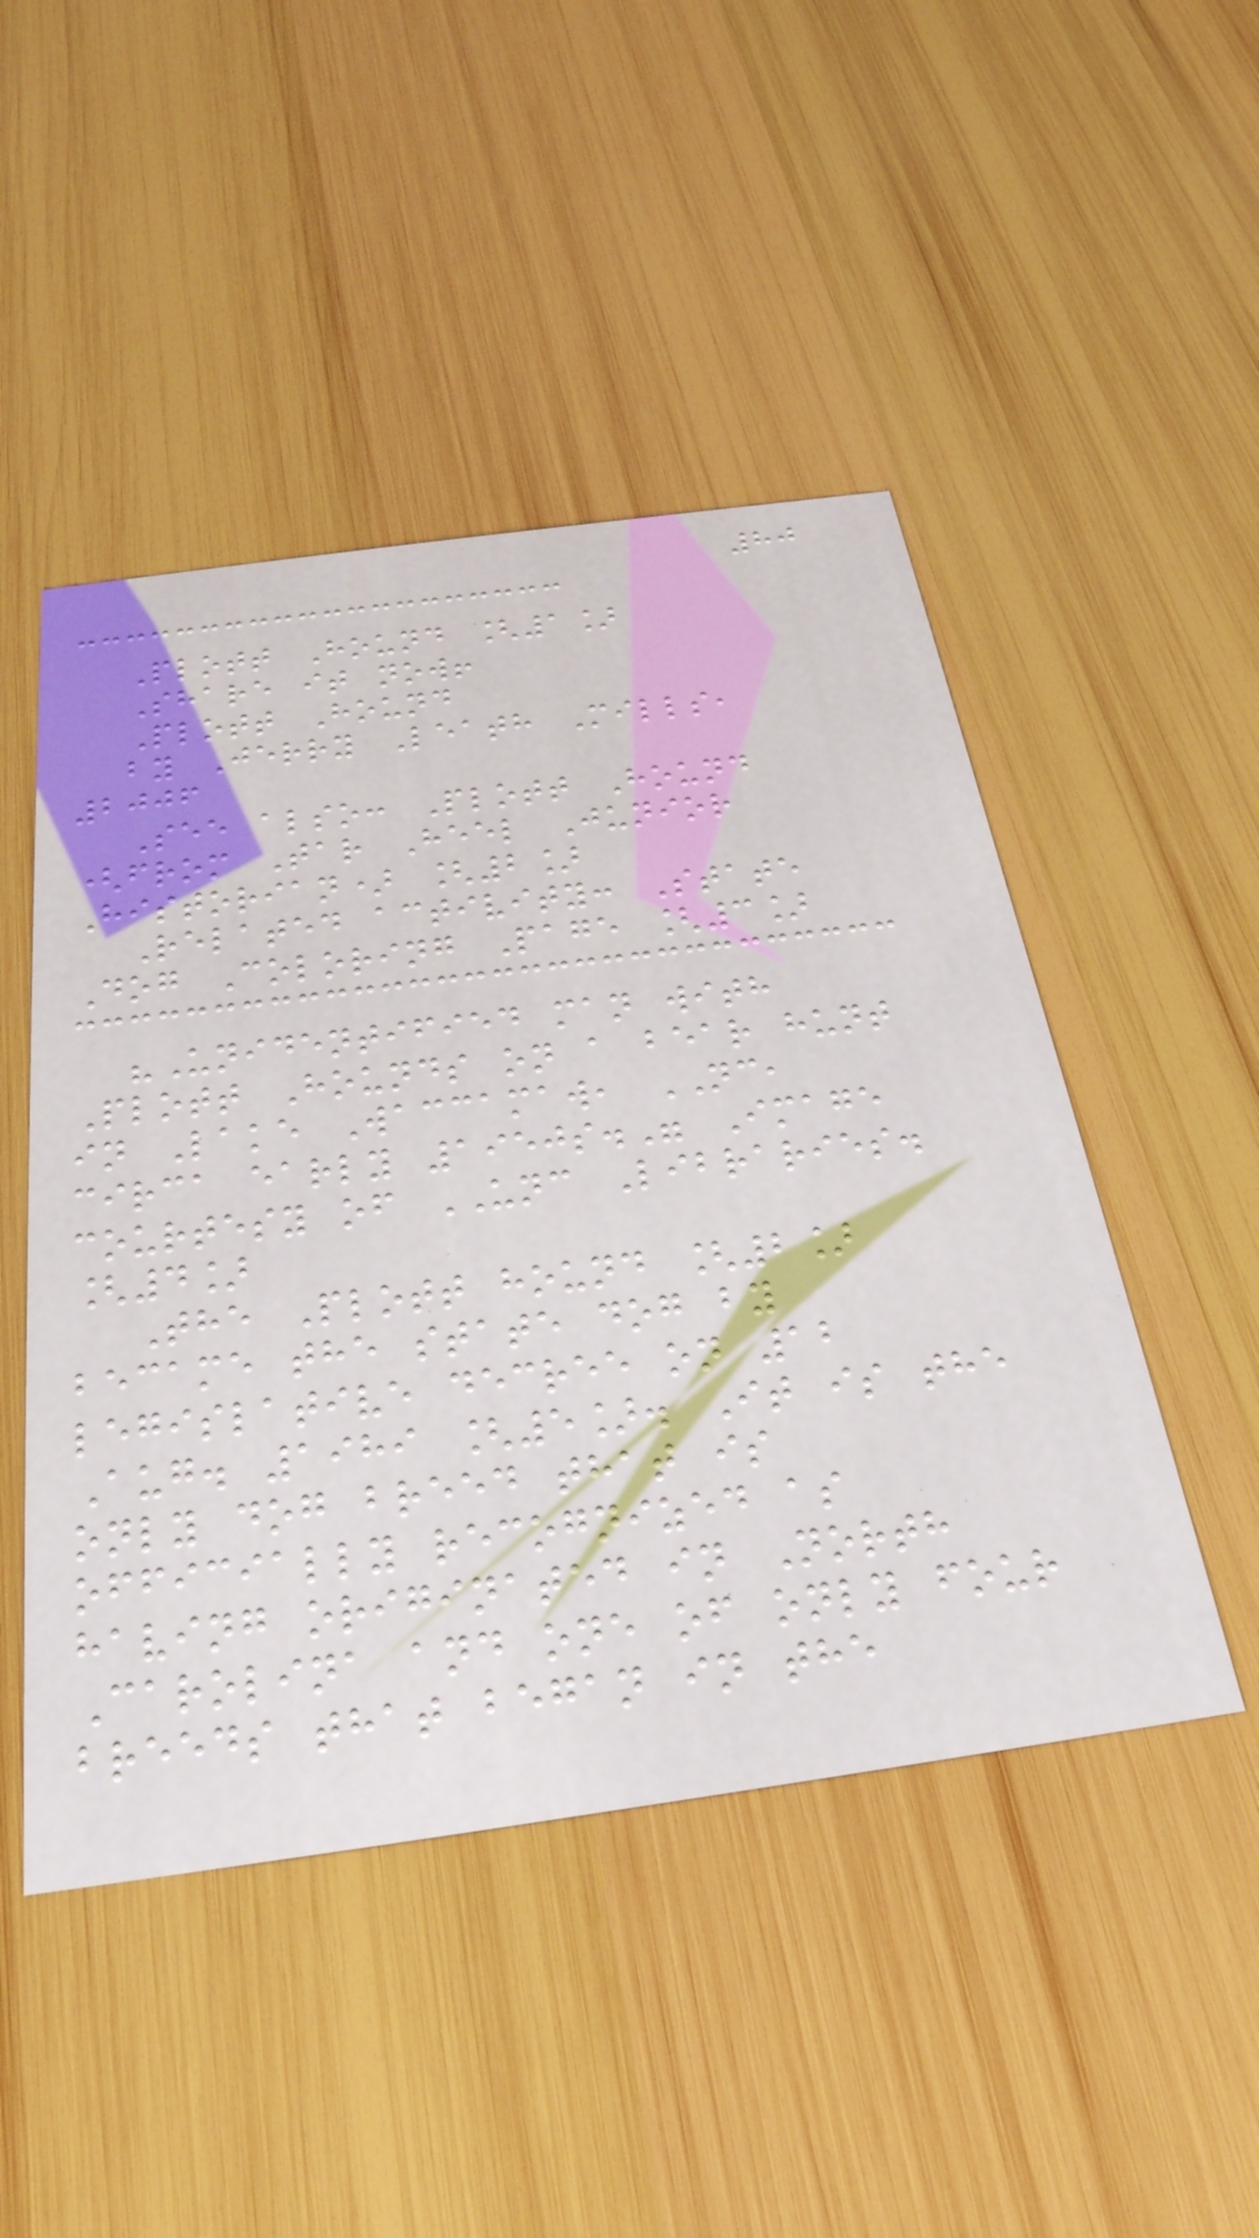80
Plott Hound [1]
Share it now!
Plott Hound
by Jerry Leath Mills,
2006
See also: Plott Hound
(from Tar Heel Junior
Historian) [2]
Related activity: State
Dog Coloring Page [3]
"Unidentified man with
Plott Hounds on a bear hunt
in Lake Waccamaw, NC,
circa early 1950s." Image
courtesy of UNC Libraries.
[4]
The Plott hound [2]
became the state dog by
legislative decree on 12
Aug. 1989 [5]. It is the
only dog breed that is
officially recognized as
having originated in North
Carolina and one of only four
breeds that began in the
